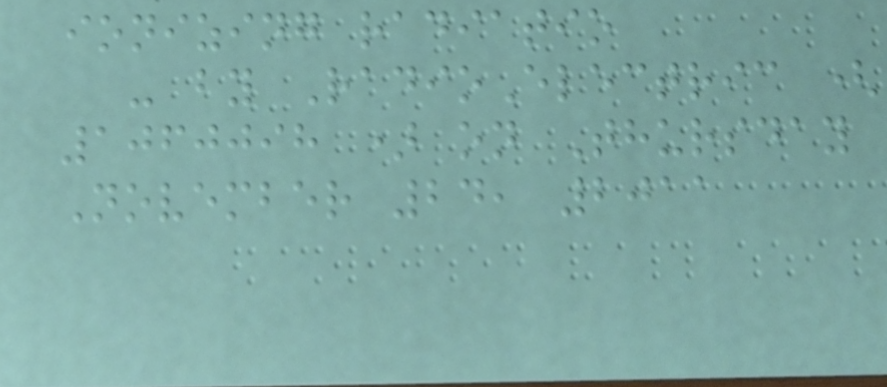ionizing radiatio
- by RadioElectric (
1060098 ) on Thursday
November 24, 2011
